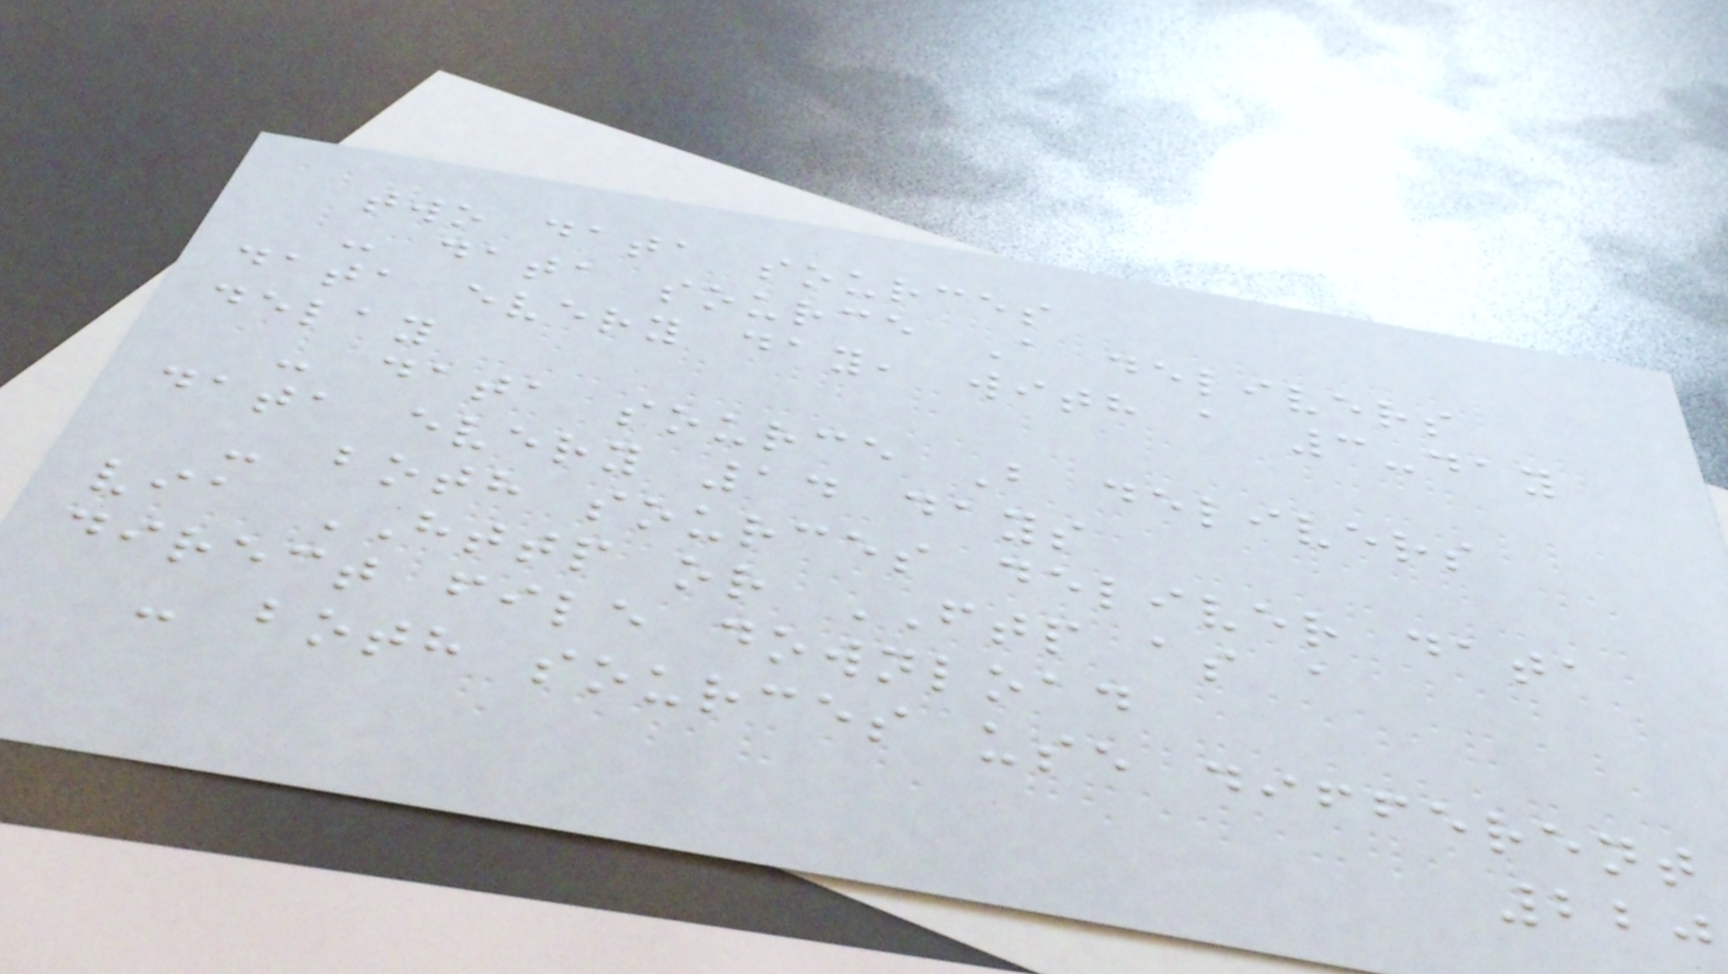two data sources
- data source A delivers
data every day, with a 3-day
delay
- data source B delivers
data every 14 days
- both sources deliver data
via HTTP or FTP as a
direct file download
- both sources use different
220
